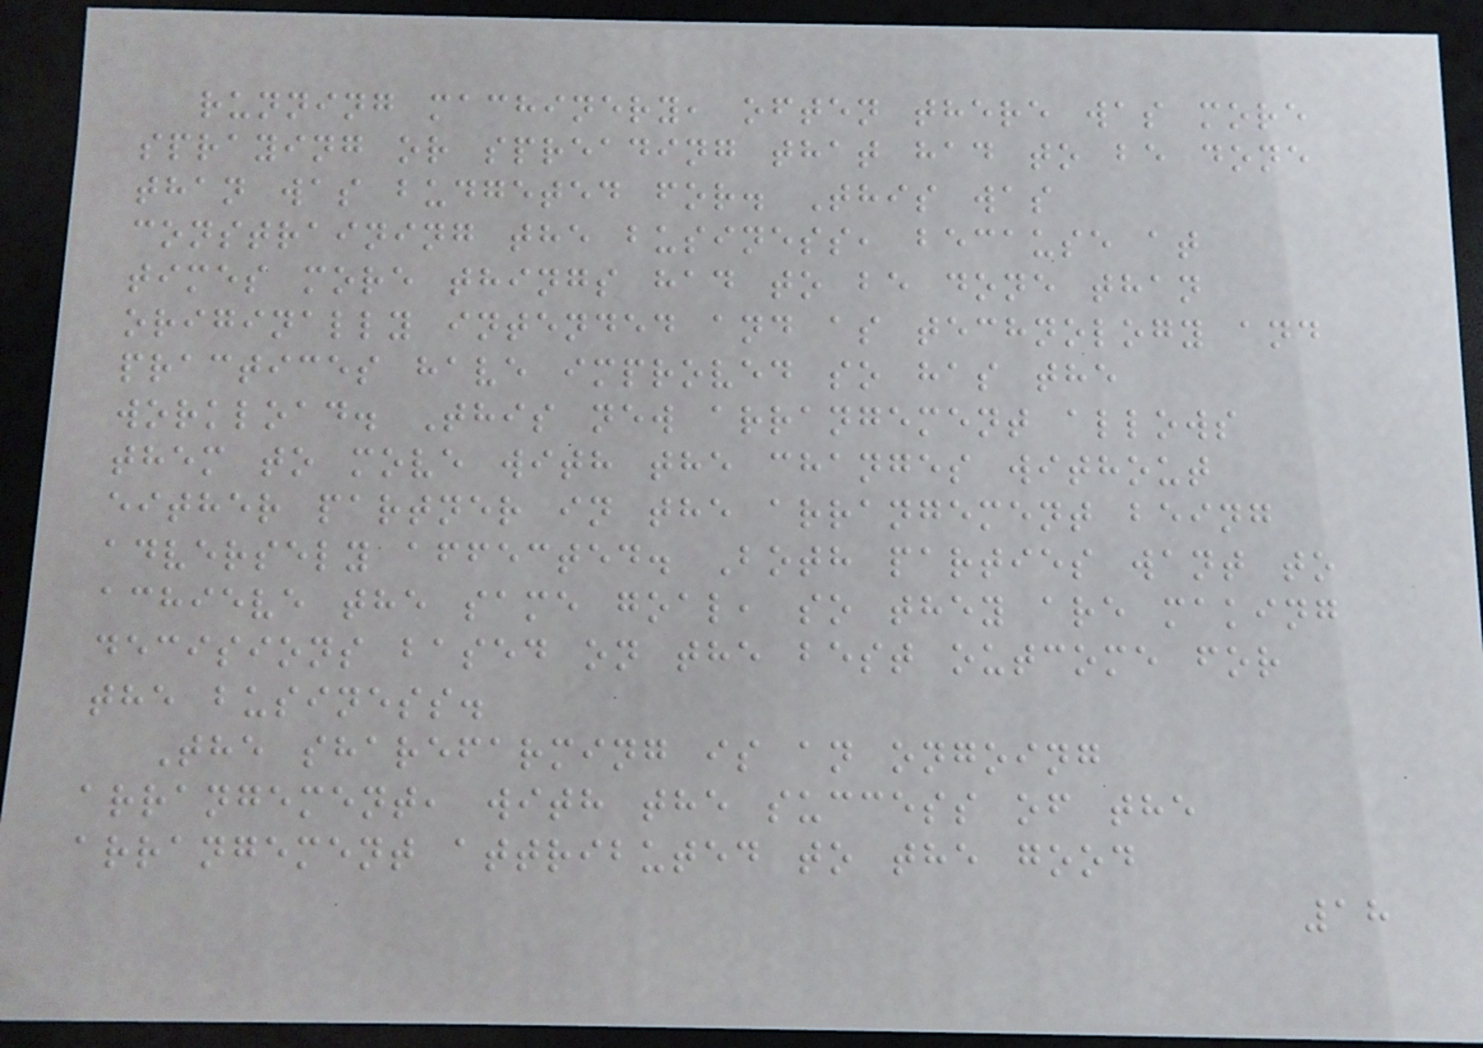running machinery, often there was more
spraying or spreading that had to be done
than was budgeted for. This was
constraining the business, because at
times more things had to be done than
originally intended and as technology and
practices have improved so has the
workload. This new arrangement allows
them to move with the changes without
either partner in the arrangement being
adversely affected. Both parties want to
achieve the same goal, so they are making
decisions based on the best outcome for
the business.
The sharefarming is an ongoing
arrangement, with the success of the
arrangement attributed to the good
18
